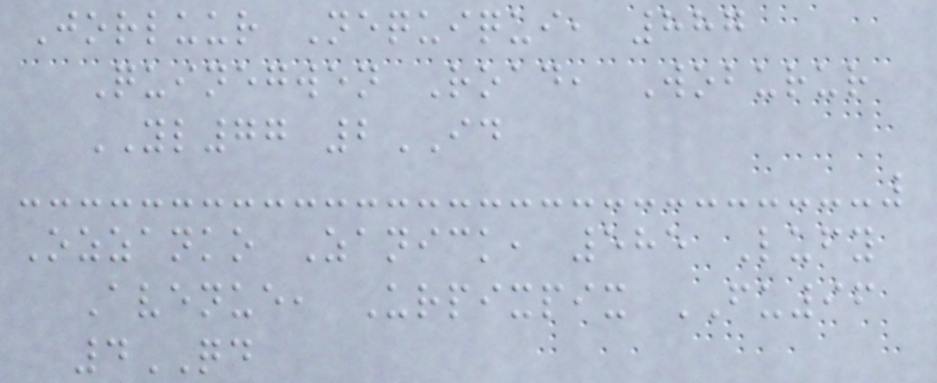Jorluur Nequiqui, 887
Quinegwen Road, Woburur
YL77 2ID
Ozzanko Zanick, 585 Lufy
Avenue, Urpixpix FU96
4QD
